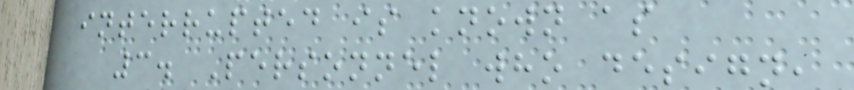interrupted is known as
3. Personnel who design,
